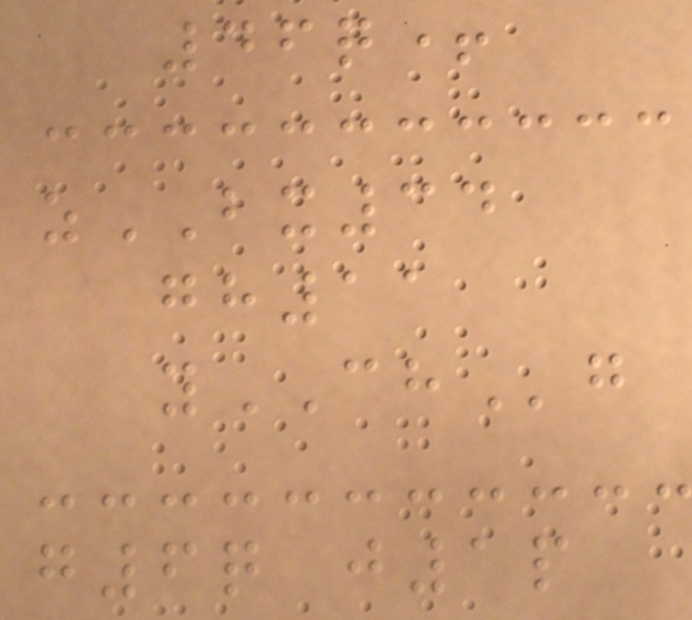46q+
zBX34
gh11
yCHg
g6q j1p
